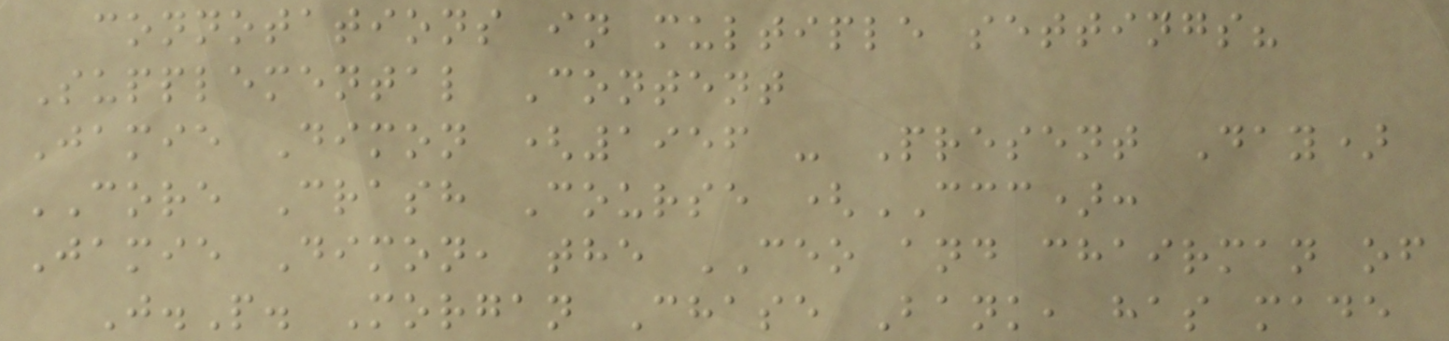connotations in multiple settings?
Supplemental Content
Jamie Dimon (1956 - Present Day)
CORE Crash Course (CCC):
Jamie Dimon, the CEO and chairman of
J.P. Morgan Chase Bank, has made
